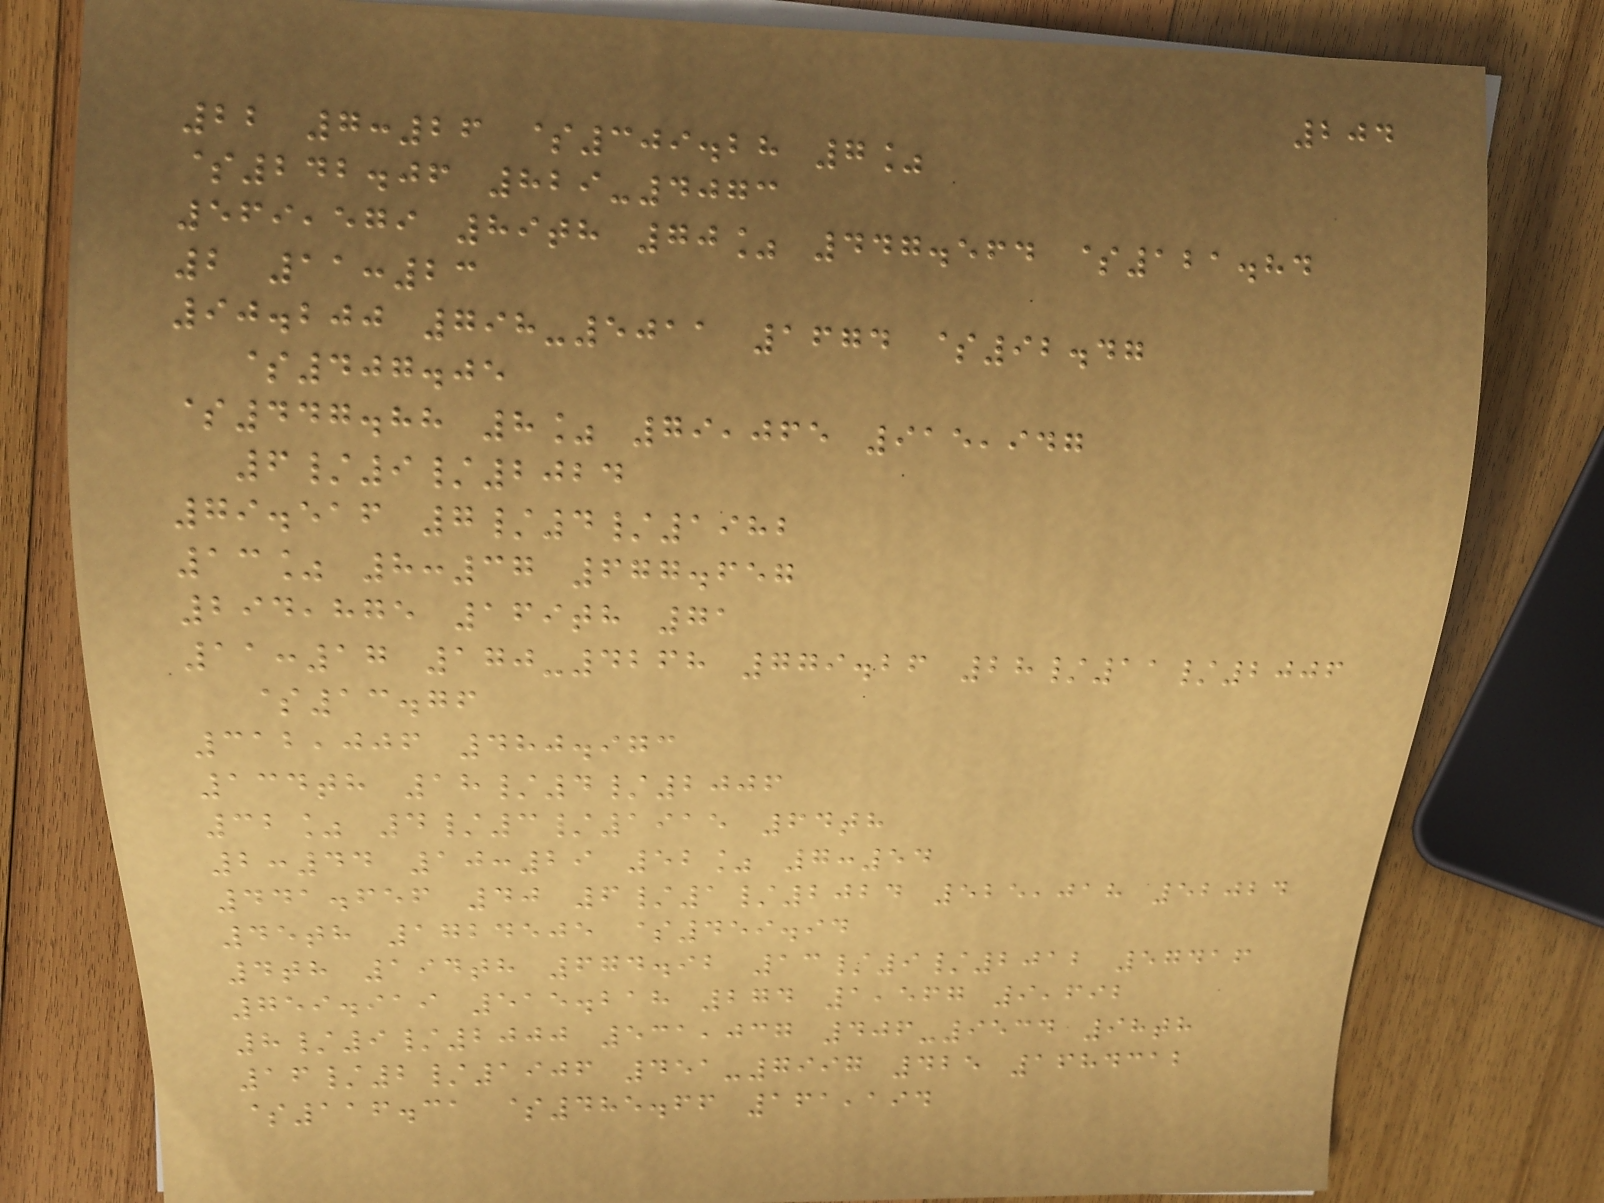204
22 7:26 $309.28 7%
$242.06 829-4073
569,579 89th 70% 447.564 $121.84
2 11:23
90.200 798-5011 1674 $92.47
$407.05
$447.88 8% 79,065 915,947
6/9/2024
79.516 7/4/1982
13% 8:37 677.657
294,875 169th 71
11:17 170-4268 779.26 28/11/2006
$13.76
312,006 480.973
134th 18/4/2006
32% 4/3/1915 64th
2:44 10:29 52% 7:54
441.656 40 6/1/2024 525,018 52024
45th 1724505 $459.94
4th 194th 674.92 13/9/2012 57416
759.919 515.218 274 1,567 9,692
8/9/2000 531,037 406-9534 98th
16/2/1906 451-7997 425 1684312
$116.31 $485.66 161,194
